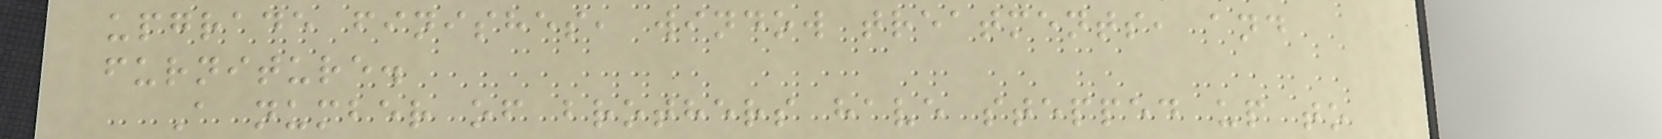upgrade finishes, window treatments, and
furniture.
A number of brothers have stepped up to
